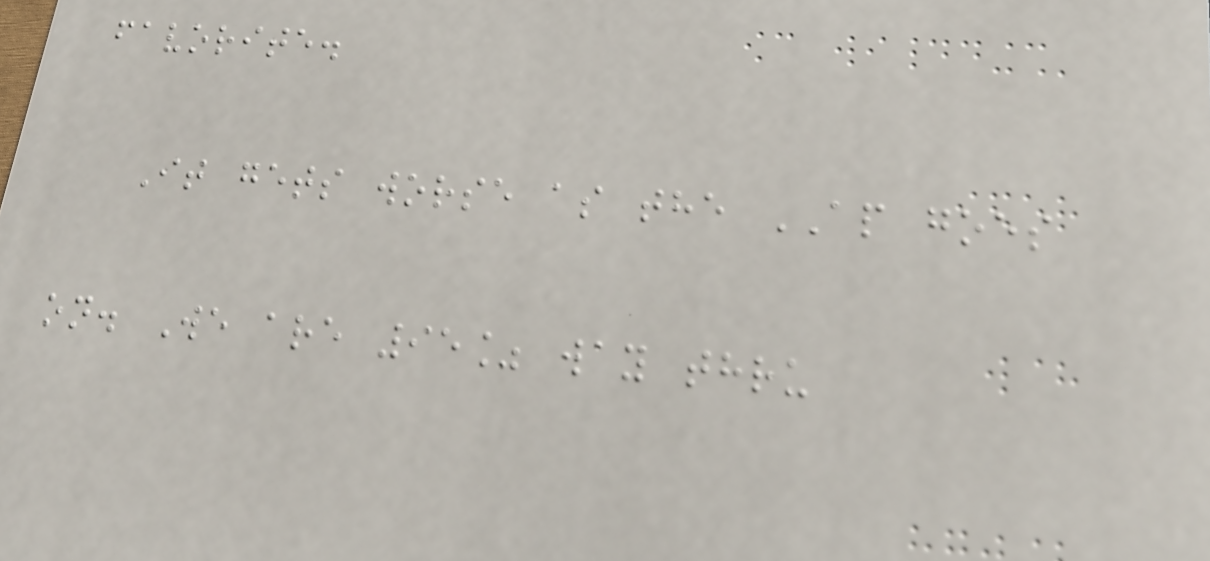favorite.
It gets worse as the AP goes
on. We are 95% way thru
